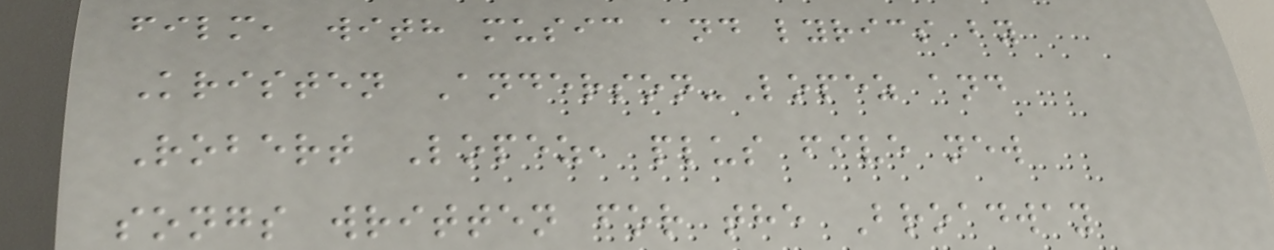film, with music and lyrics by
Kristen Anderson-Lopez and
Robert Lopez, plus five new
songs written for the Broadway
